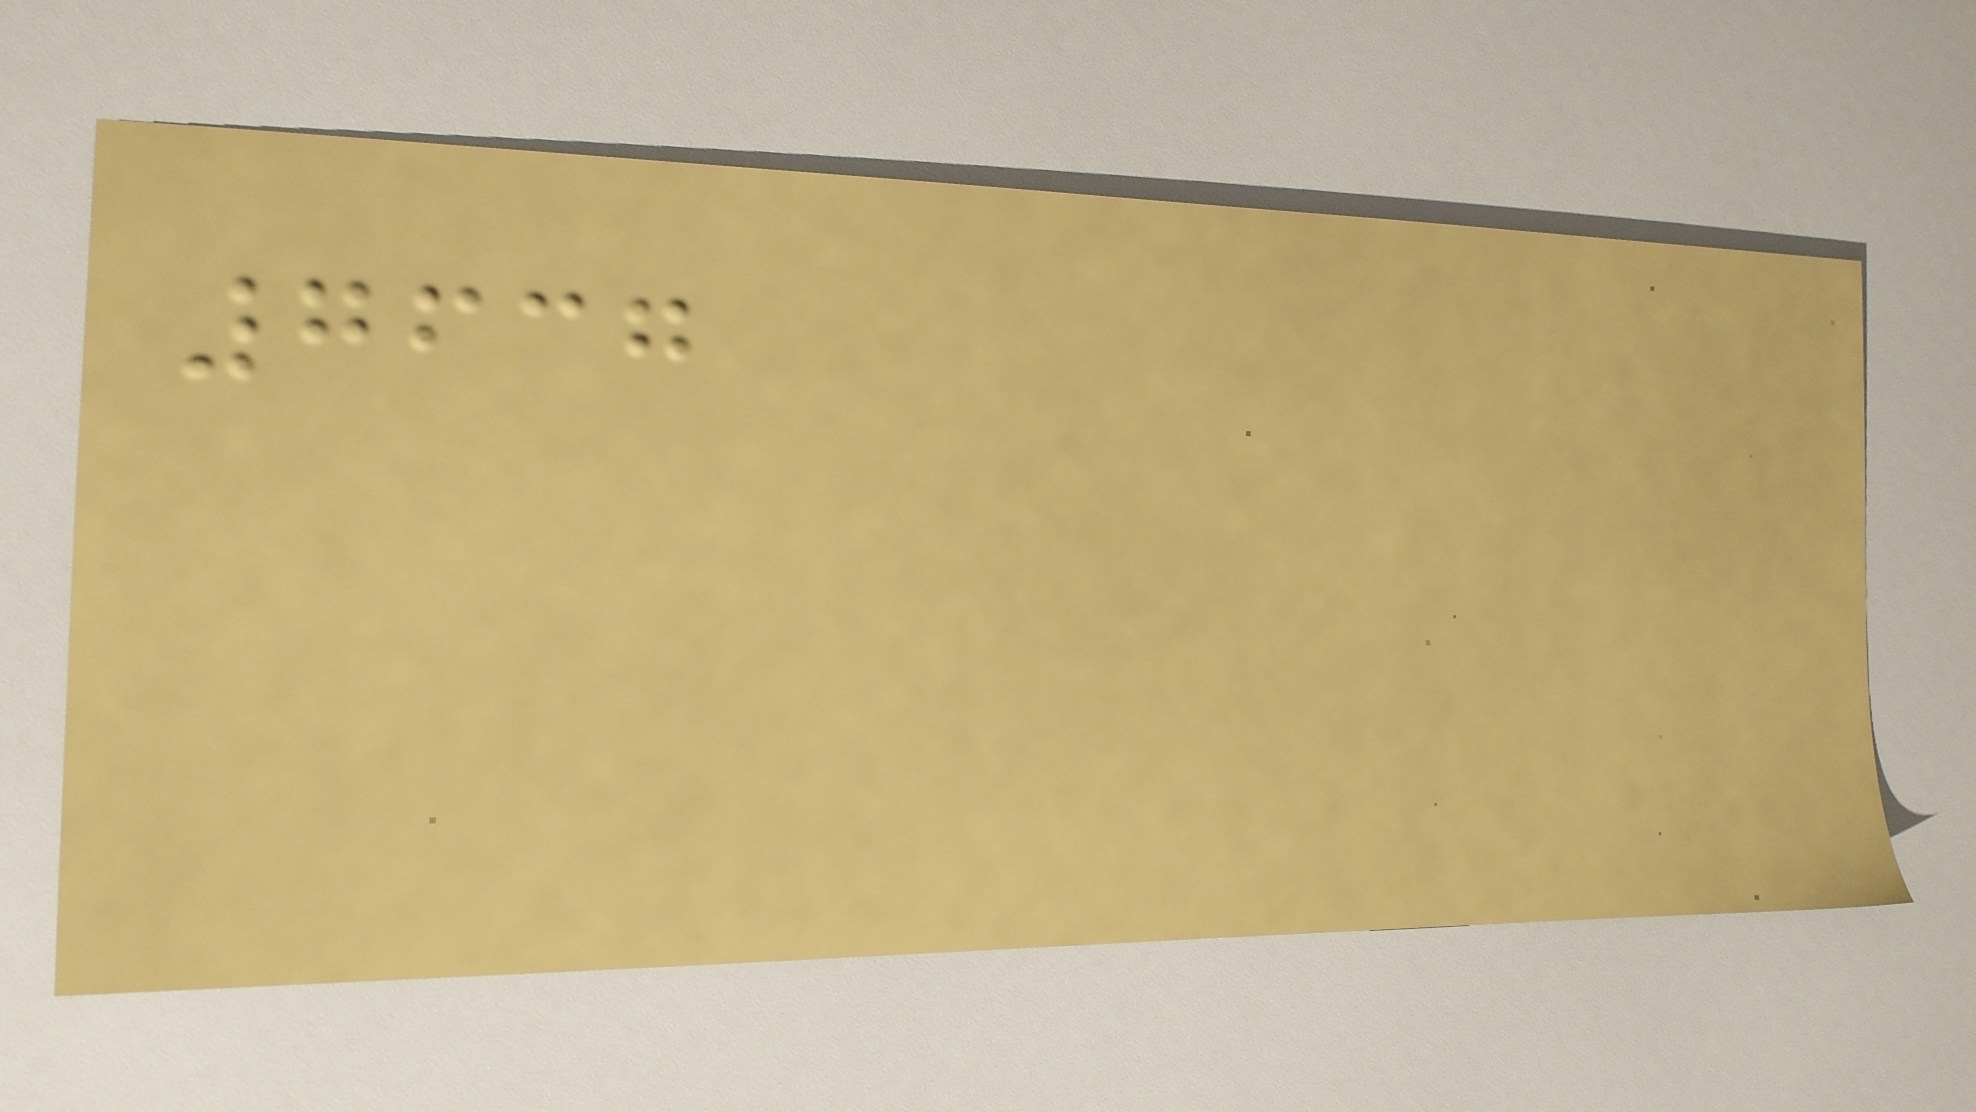7637
